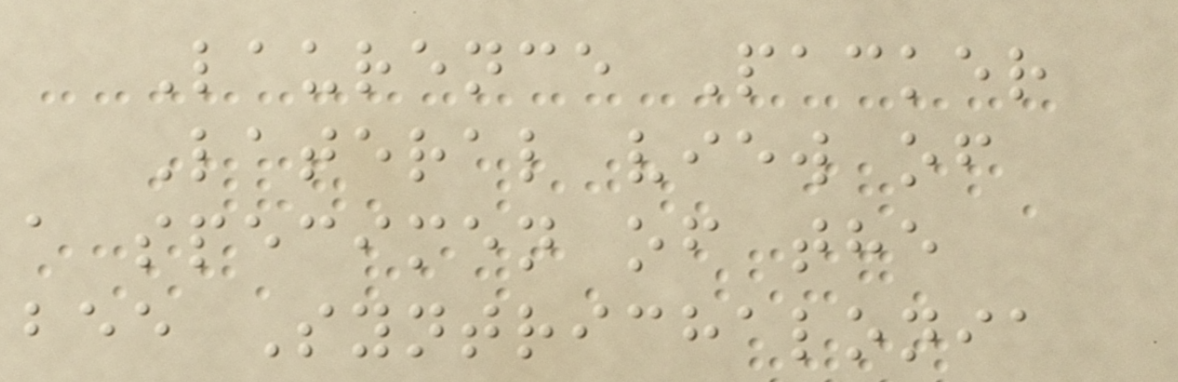Laurence Packer
Lateral view of
a specimen of the
bee Syntrichalonia
